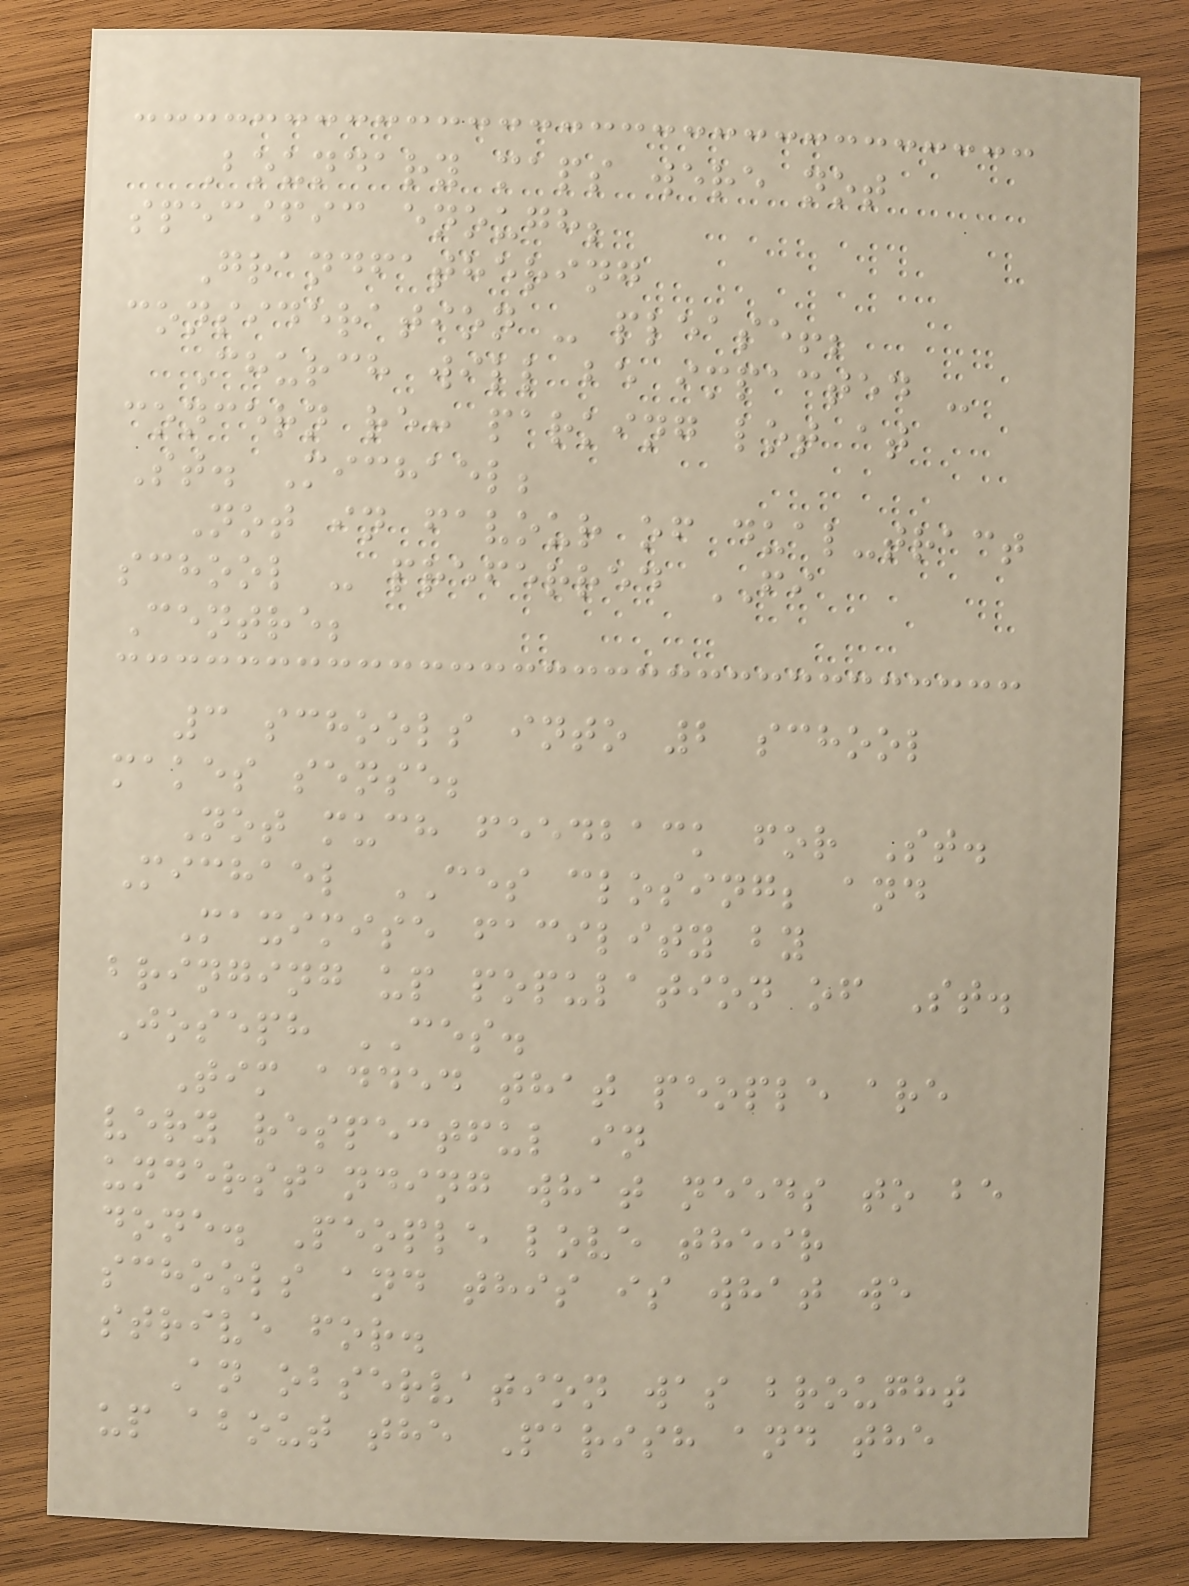Boundary maps were not
specific enough;
Grandfathering
consideration - please!;
Church will be impacted -
concern re: parking lot at
St. Michael;
Not in favour of dual-tract
school - preferred FI
Centre;
3 schools into 2 school
makes sense;
Not much feedback for St.
Michael CES closing; and
Maximise facility by
bringing up population of St.
Joseph CES.
Tim added that people are
very respectful in
understanding what needs to be
done. People love their
schools and this is what we
strive for.
An observation was brought
up about the Parish and the
